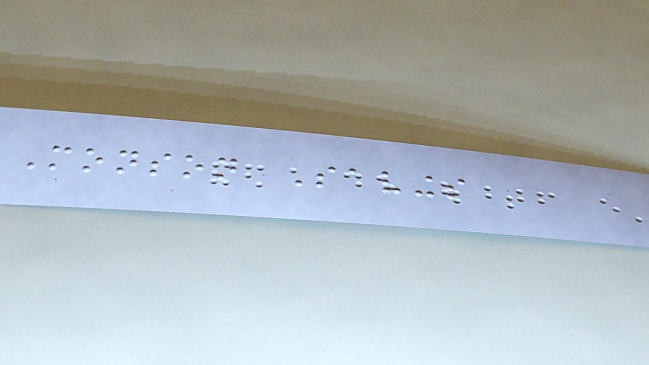Monson Savings
